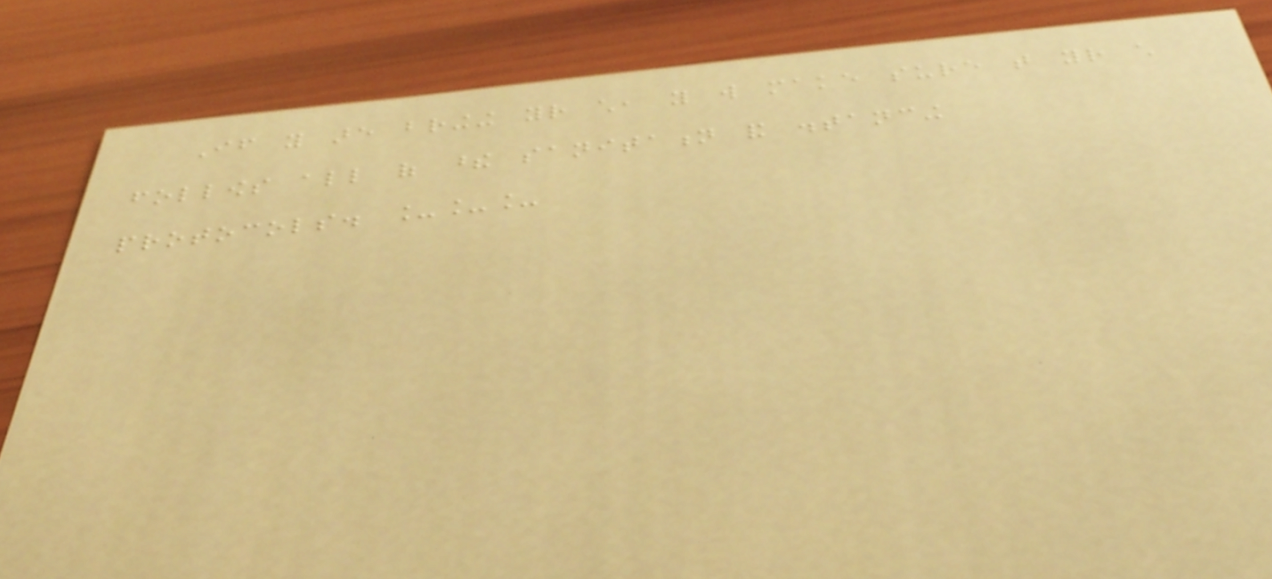If you are bringing your child, you will make sure that your child
follows all of these sanitation and distancing
protocols. ___
